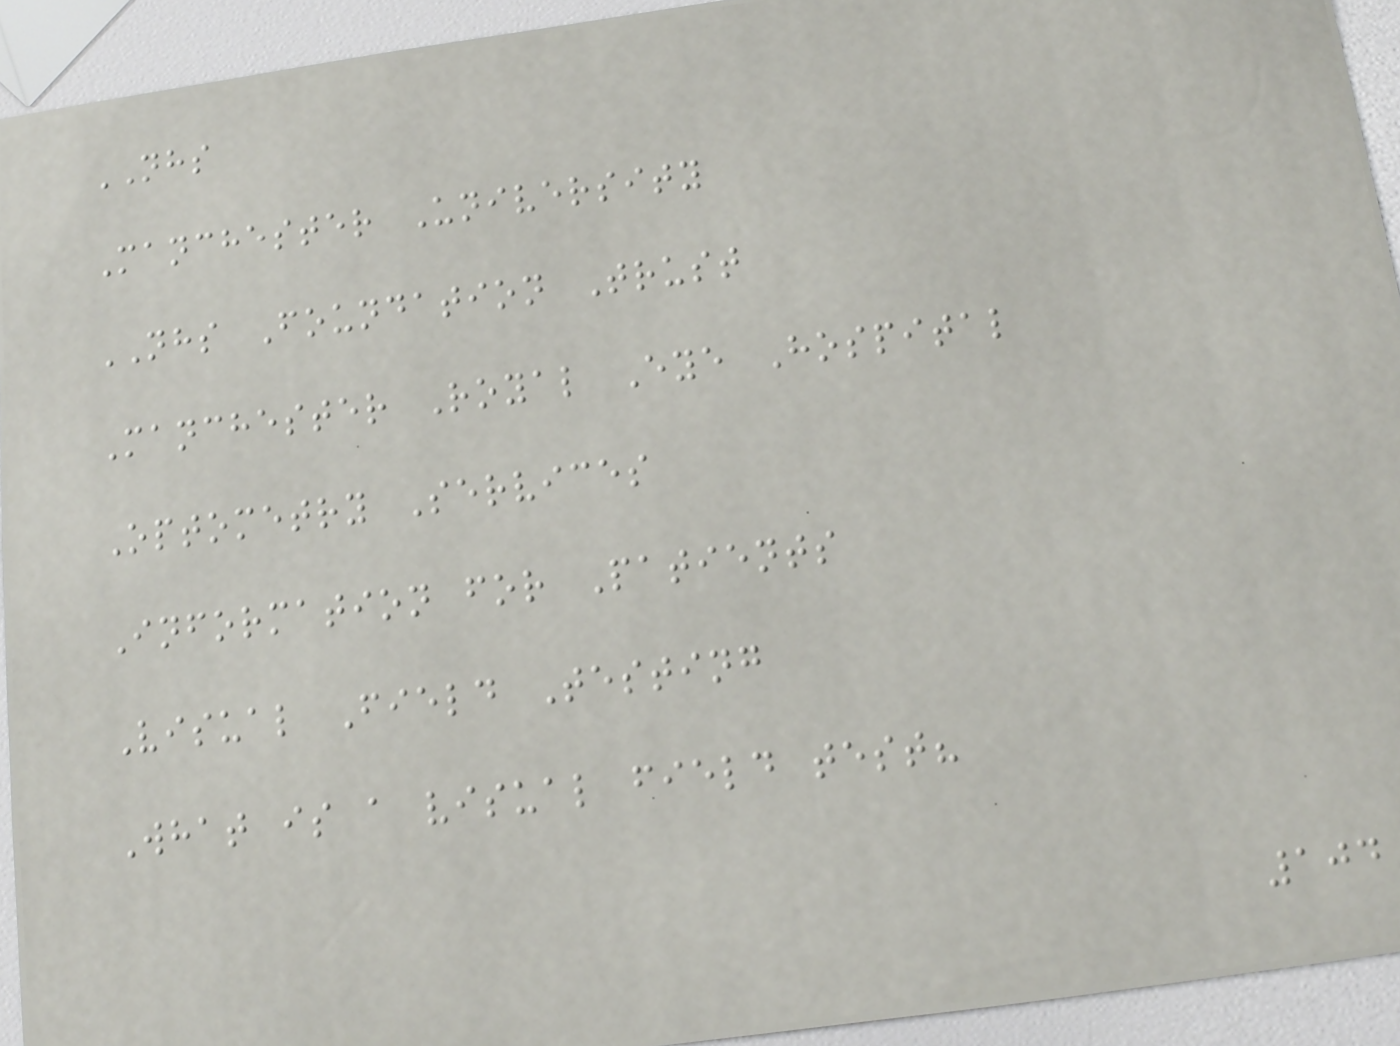NHS
Manchester University
NHS Foundation Trust
Manchester Royal Eye Hospital
Optometry Services
Information for Patients
Visual Field Testing
What is a visual field test?
104
